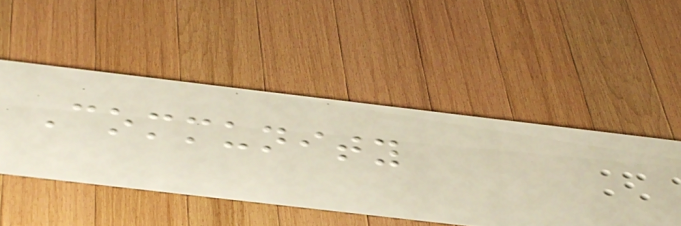Community
